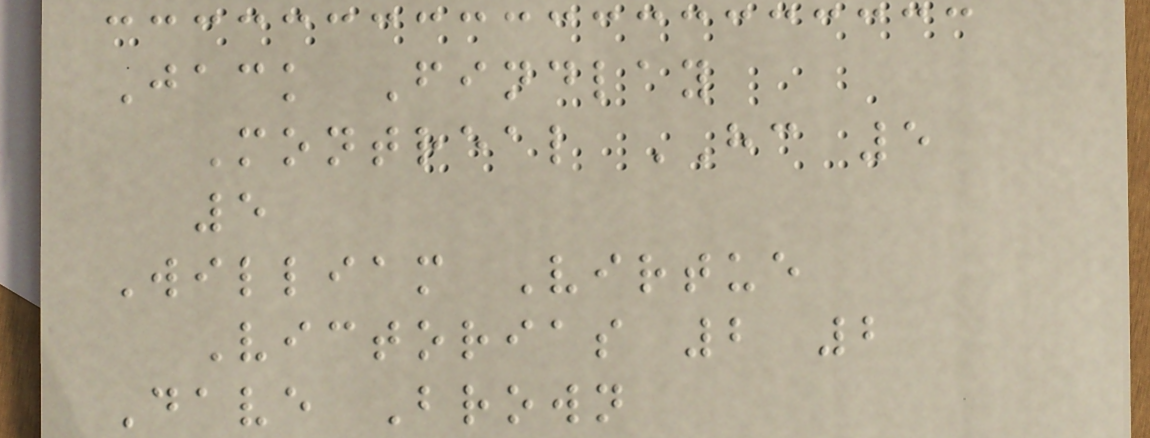Jack Findlay
Montreal HC 5
5
William Virtue
Victorias 2 2
Dave Brown
